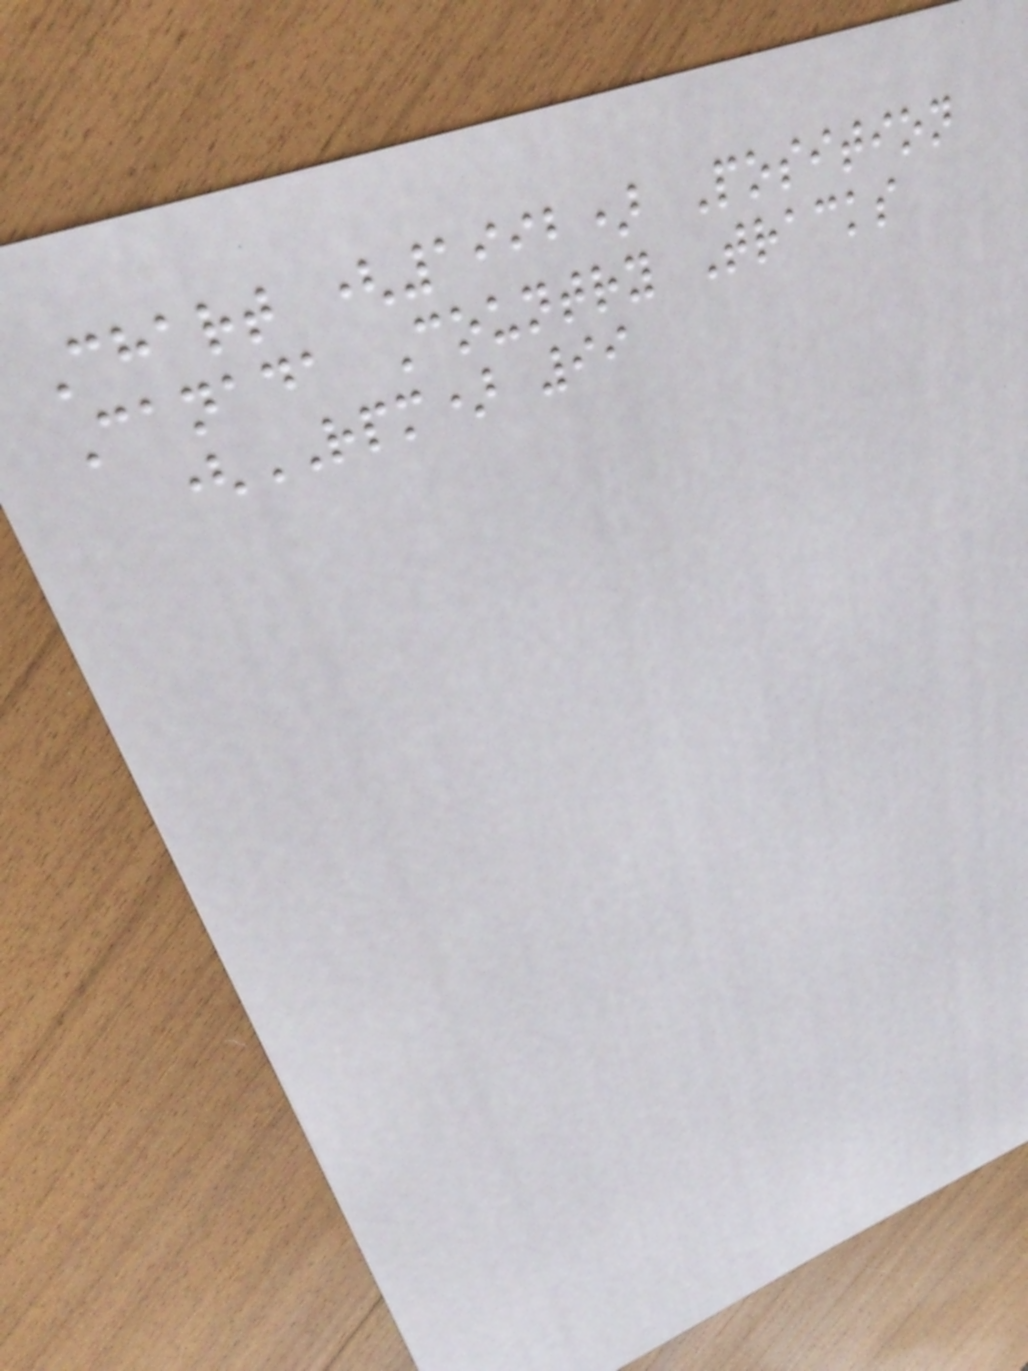Chart (1992) Position
Canada Country Tracks
(RPM) 99
